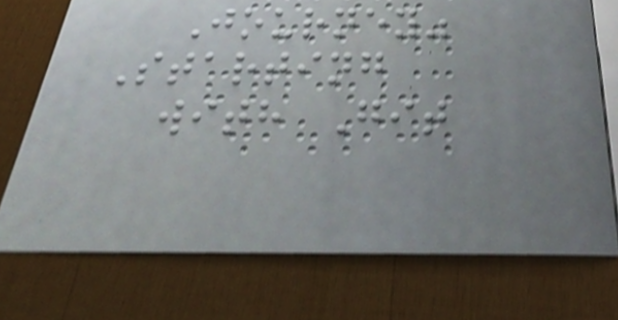Journey"
Starting
with Git
